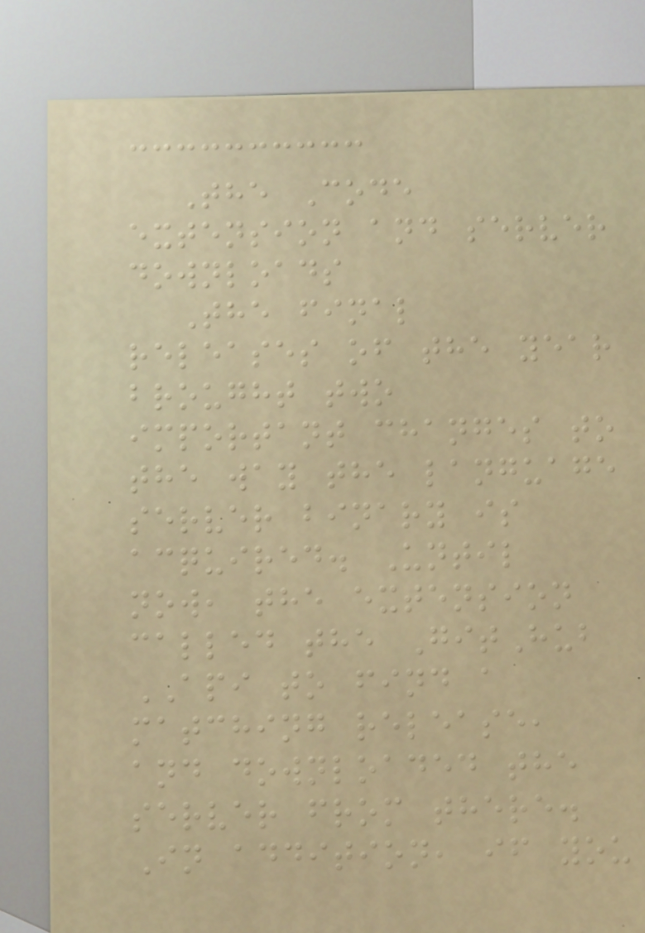The Code
extension and server
downloads
The final
releases of the year
brought two
important changes to
the way the language
server binary is
acquired. Until
now, the extension
called the GitHub
API to find a
matching release,
and downloaded the
server from there.
In addition, if you
